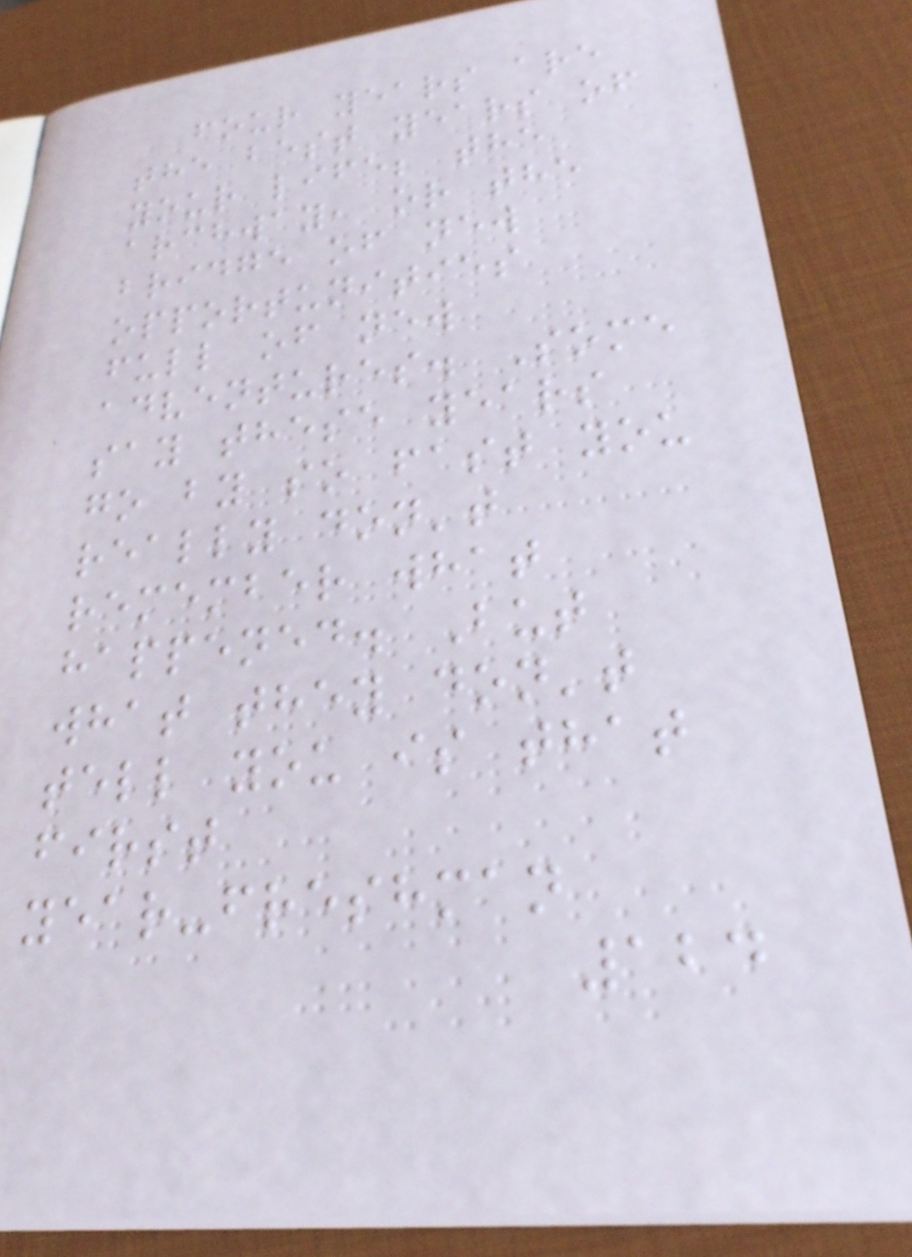four years are
the best years of
your life; the
archway, or the
bridge of new
opportunities
full of new
adventures. Some
say these years
go by so fast you
really don't
remember what
happened. But
what they don't
tell you is that
first
year-freshman
124
